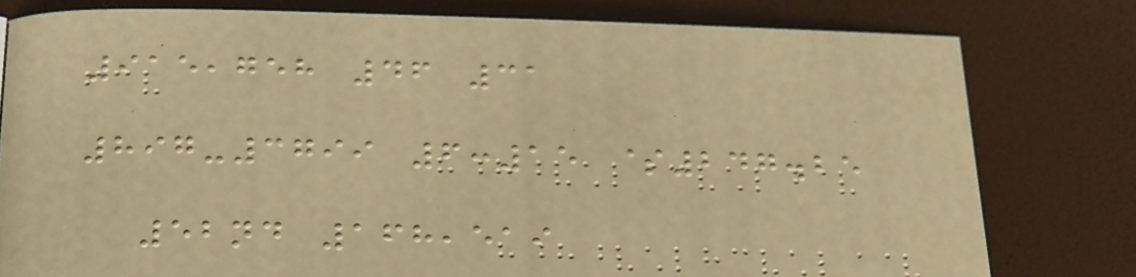915,758 46 31
897-3799 6:15 $247.25
52nd 168,519
